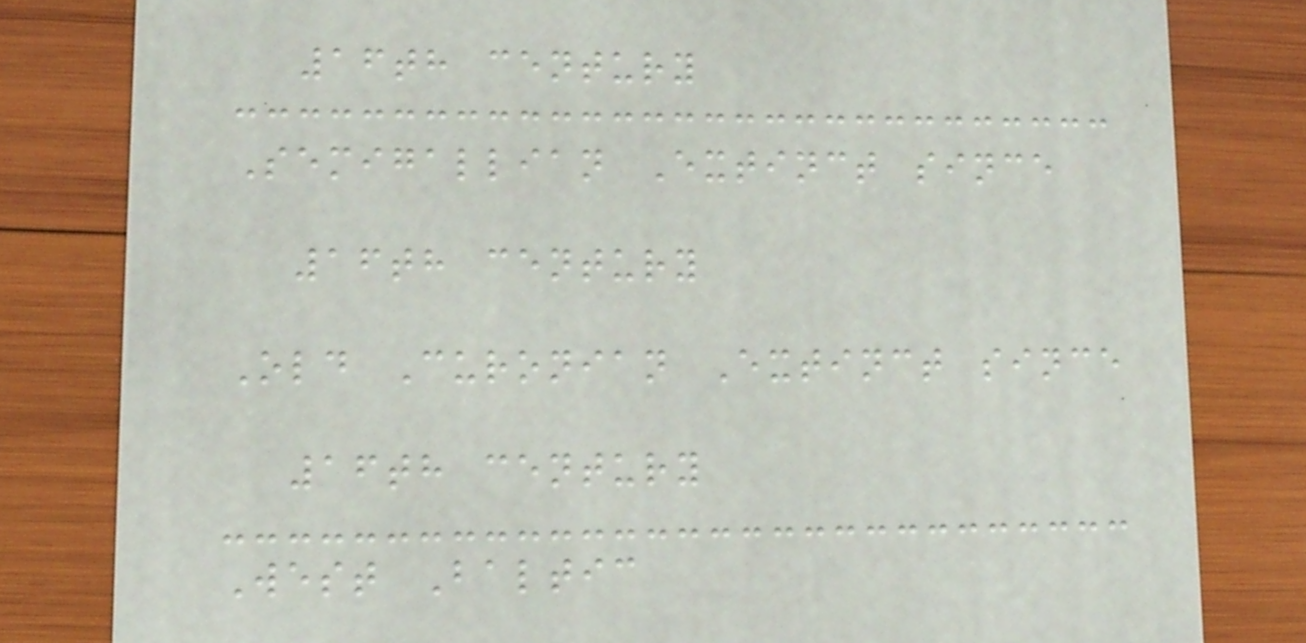16th century
Semigallian Extinct since
16th century
Old Curonian Extinct since
16th century
West Baltic
